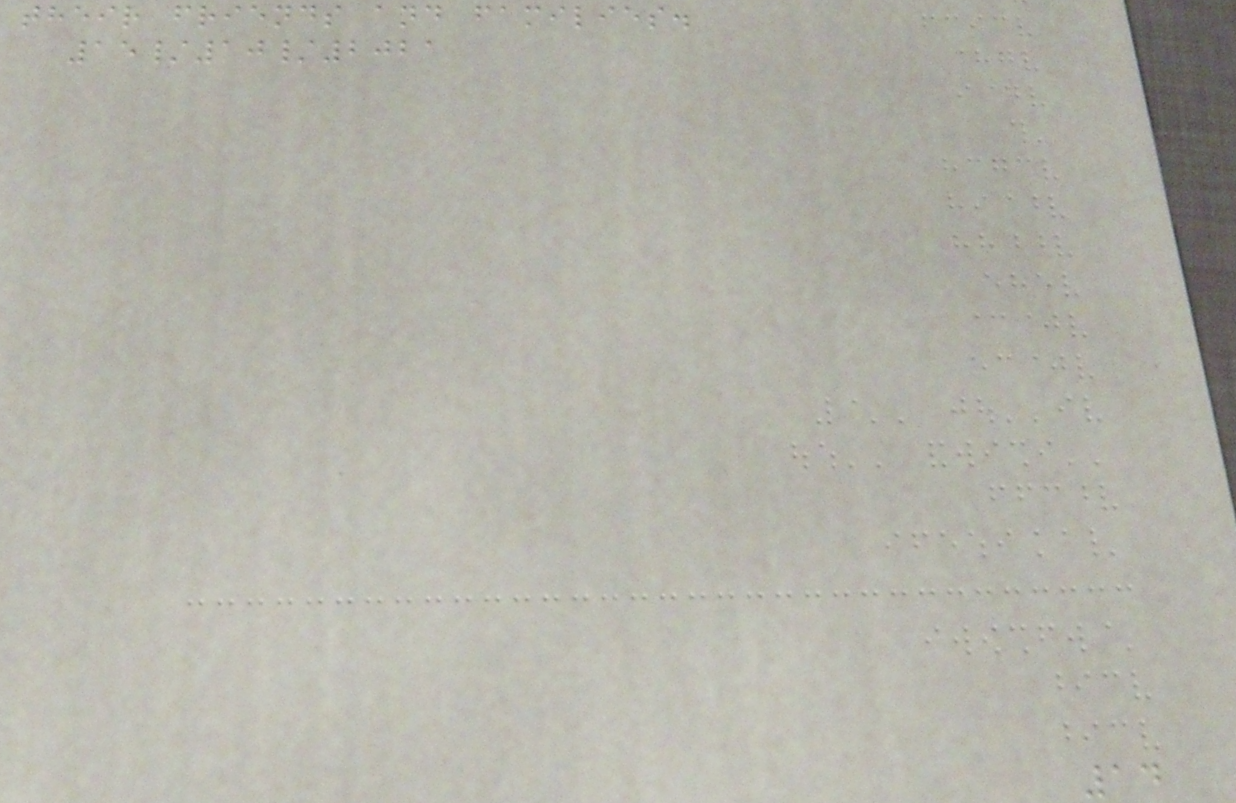their friends and families.
15/10/2021
14
